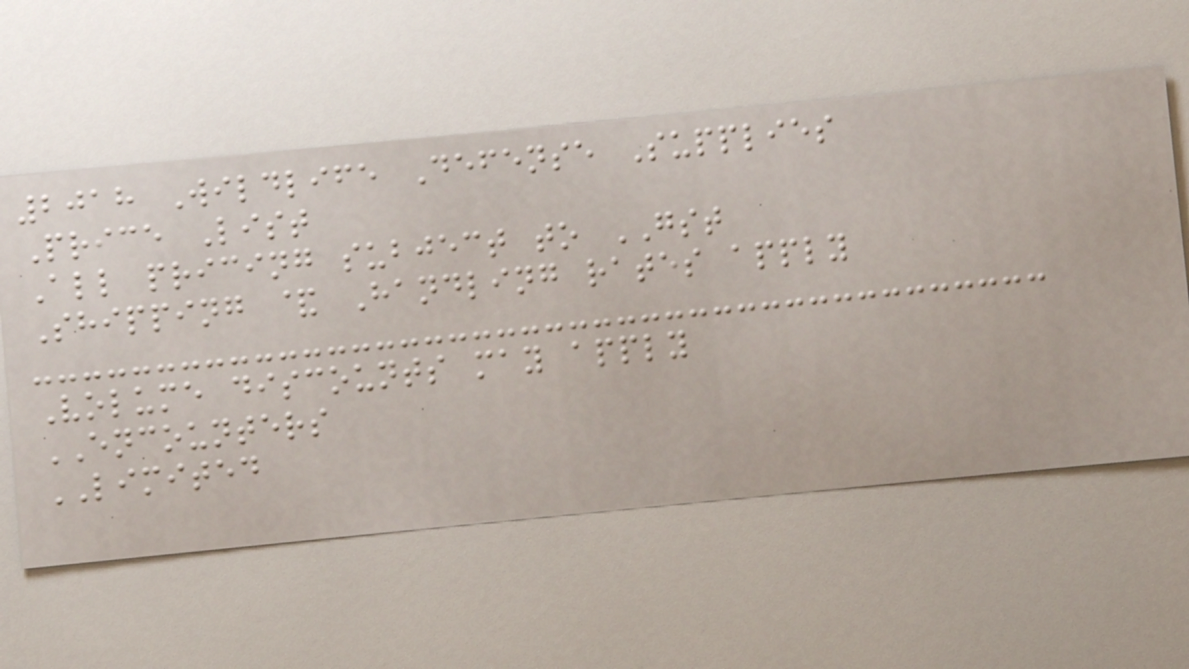2018 Wildlife Defense Supplies
Price List
All pricing subject to GST
Shipping & Handling rates apply
Volume discounts may apply
ENCOUNTERS
LIMITED
